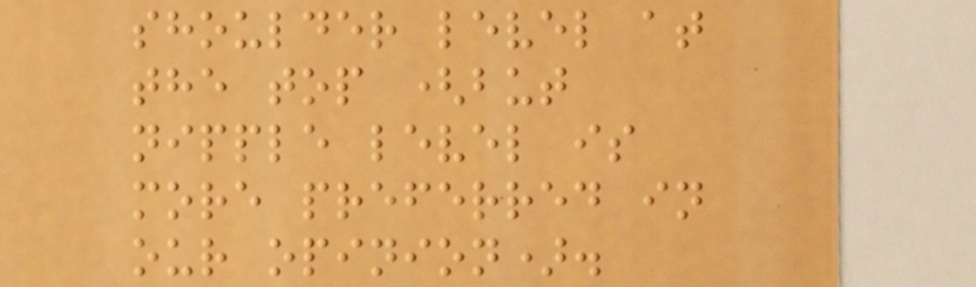shoulder level at
the top (but
nipple level is
more preferred in
our opinion).
